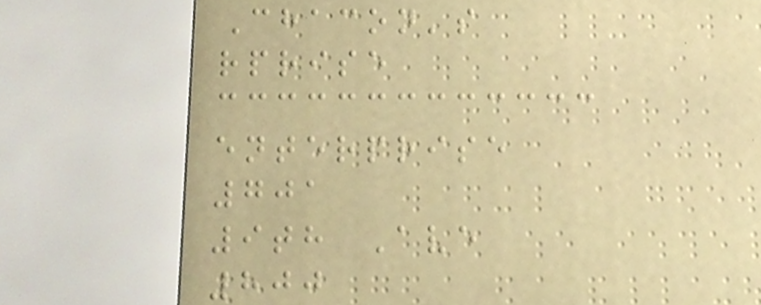Chacon's
rprise
enterprise
701
9th Ave
800
